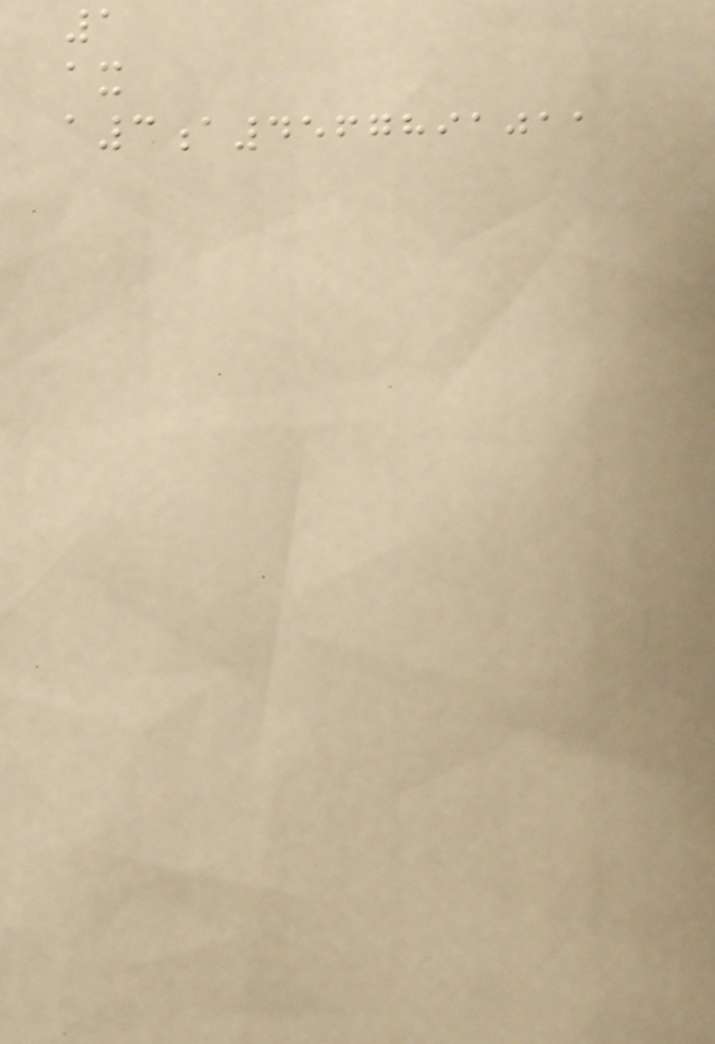1
ax
a3a4567891011
